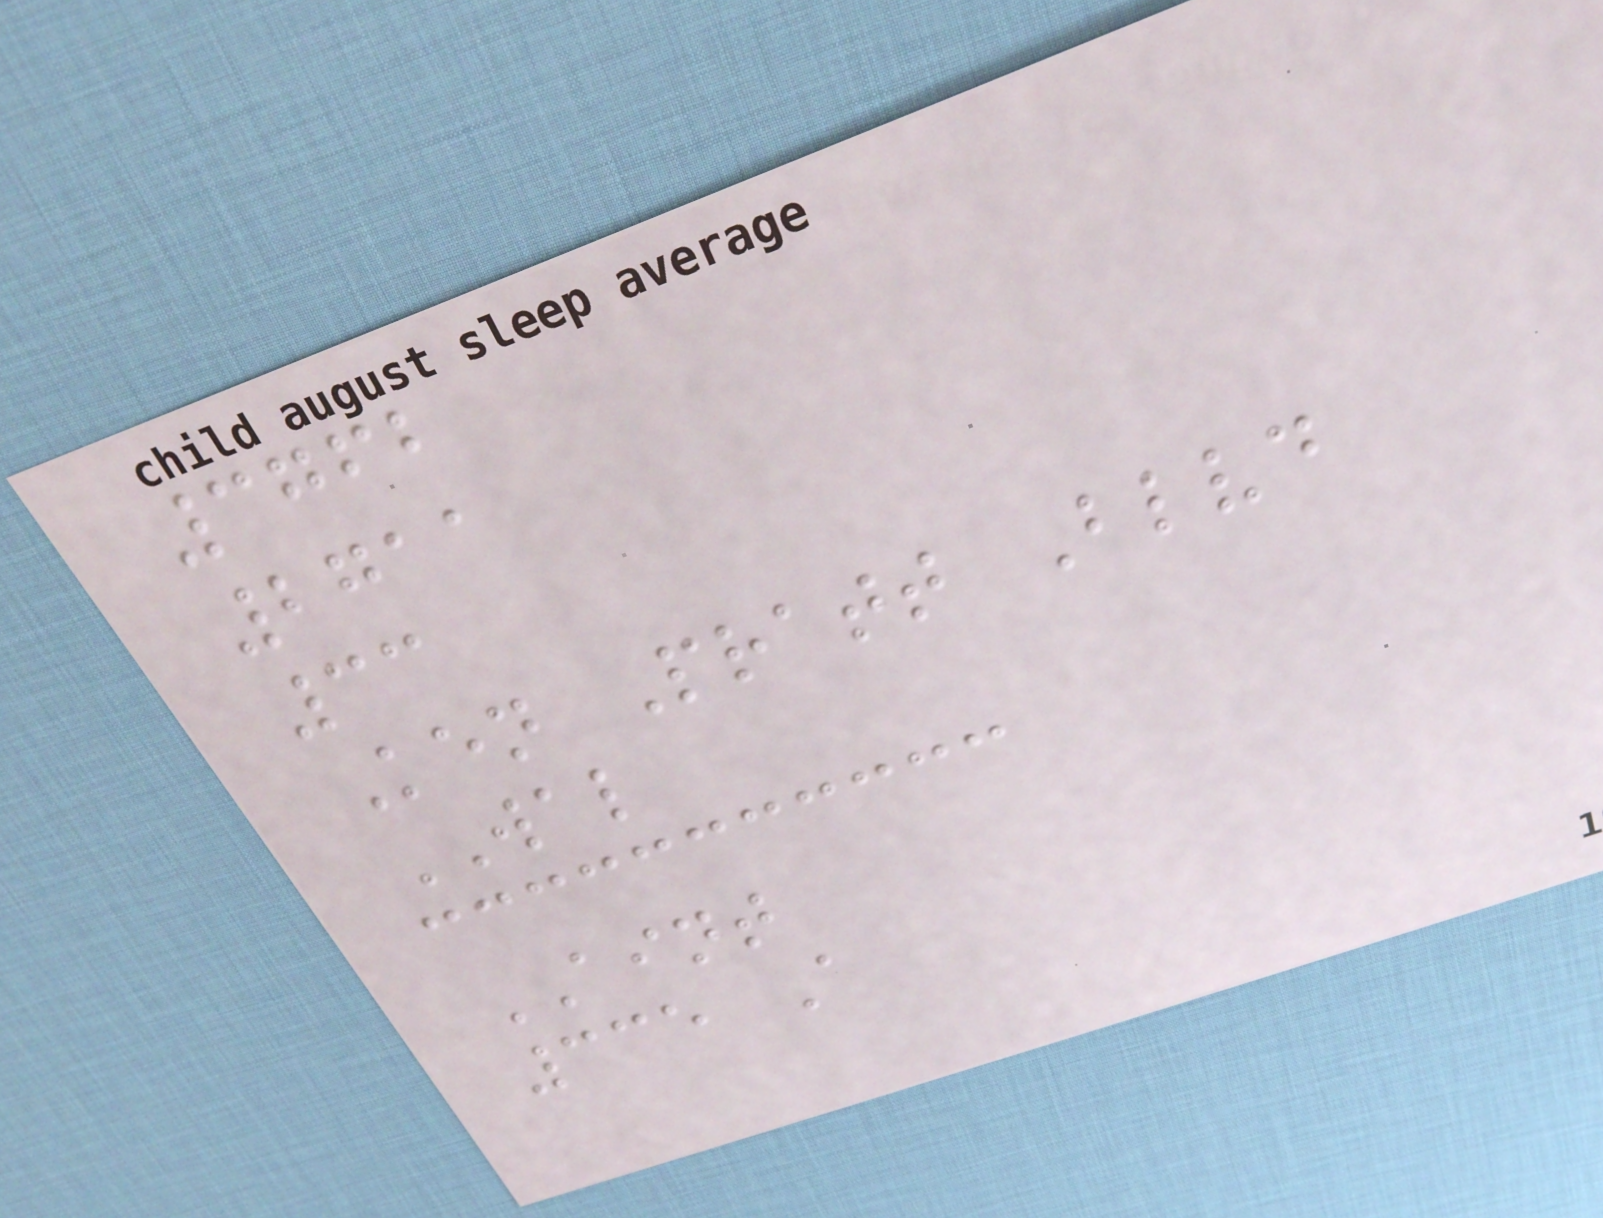3762
2711
33
Ken Pratt Blvd
WAL
AINT
335 A
